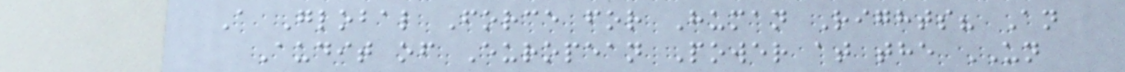A Global Force for Human Rights? An
Audit of European Power at the UN
